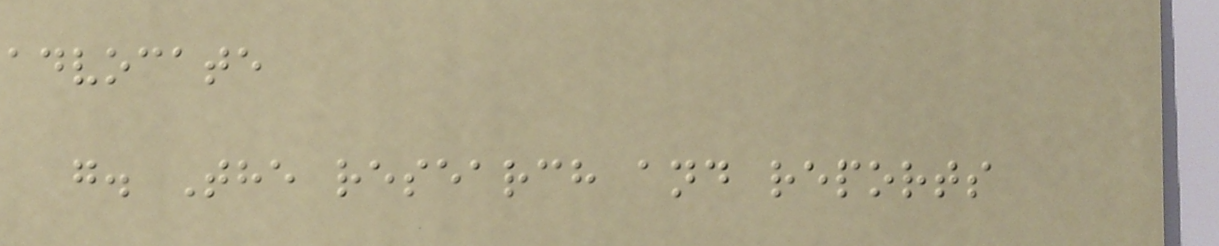advocate
g. The research and reports
